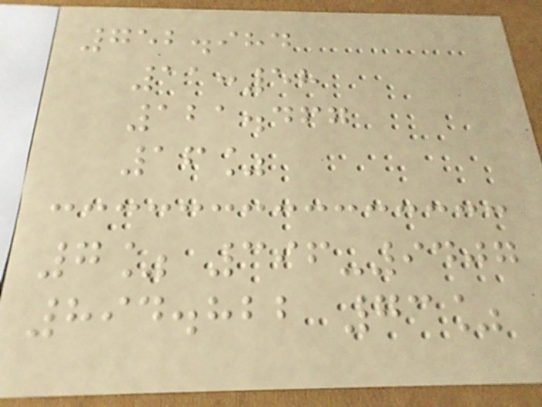752.984
11:58
121.467
16%
7% 396-9407
894.822 73%
